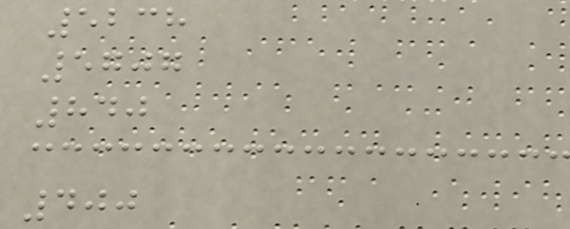5238
5707
840
400
